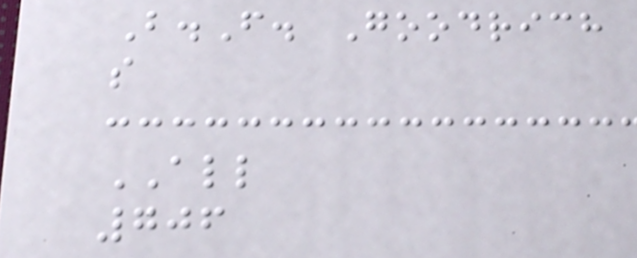B.F. Goodrich
s
ALL
706
